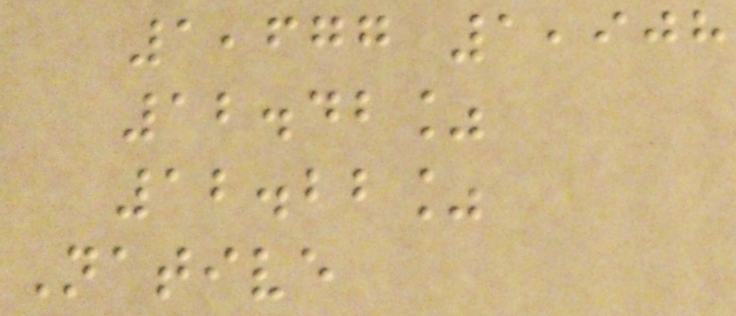1,677 1,908
12.42%
12.22%
Native
